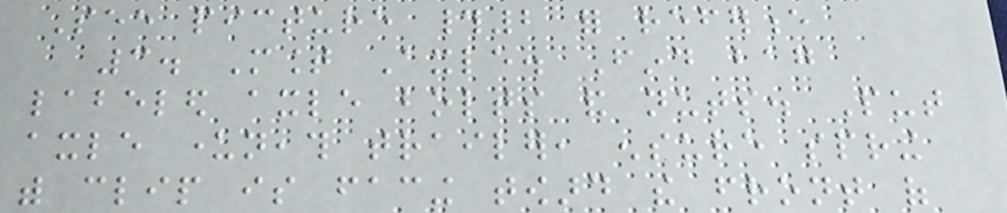See picture #2 for reference
3. Mount Axle. Find bag
labeled axle bolts and nuts. Put
axle underneath trailer, ensure spring
with clip is facing toward the front of
